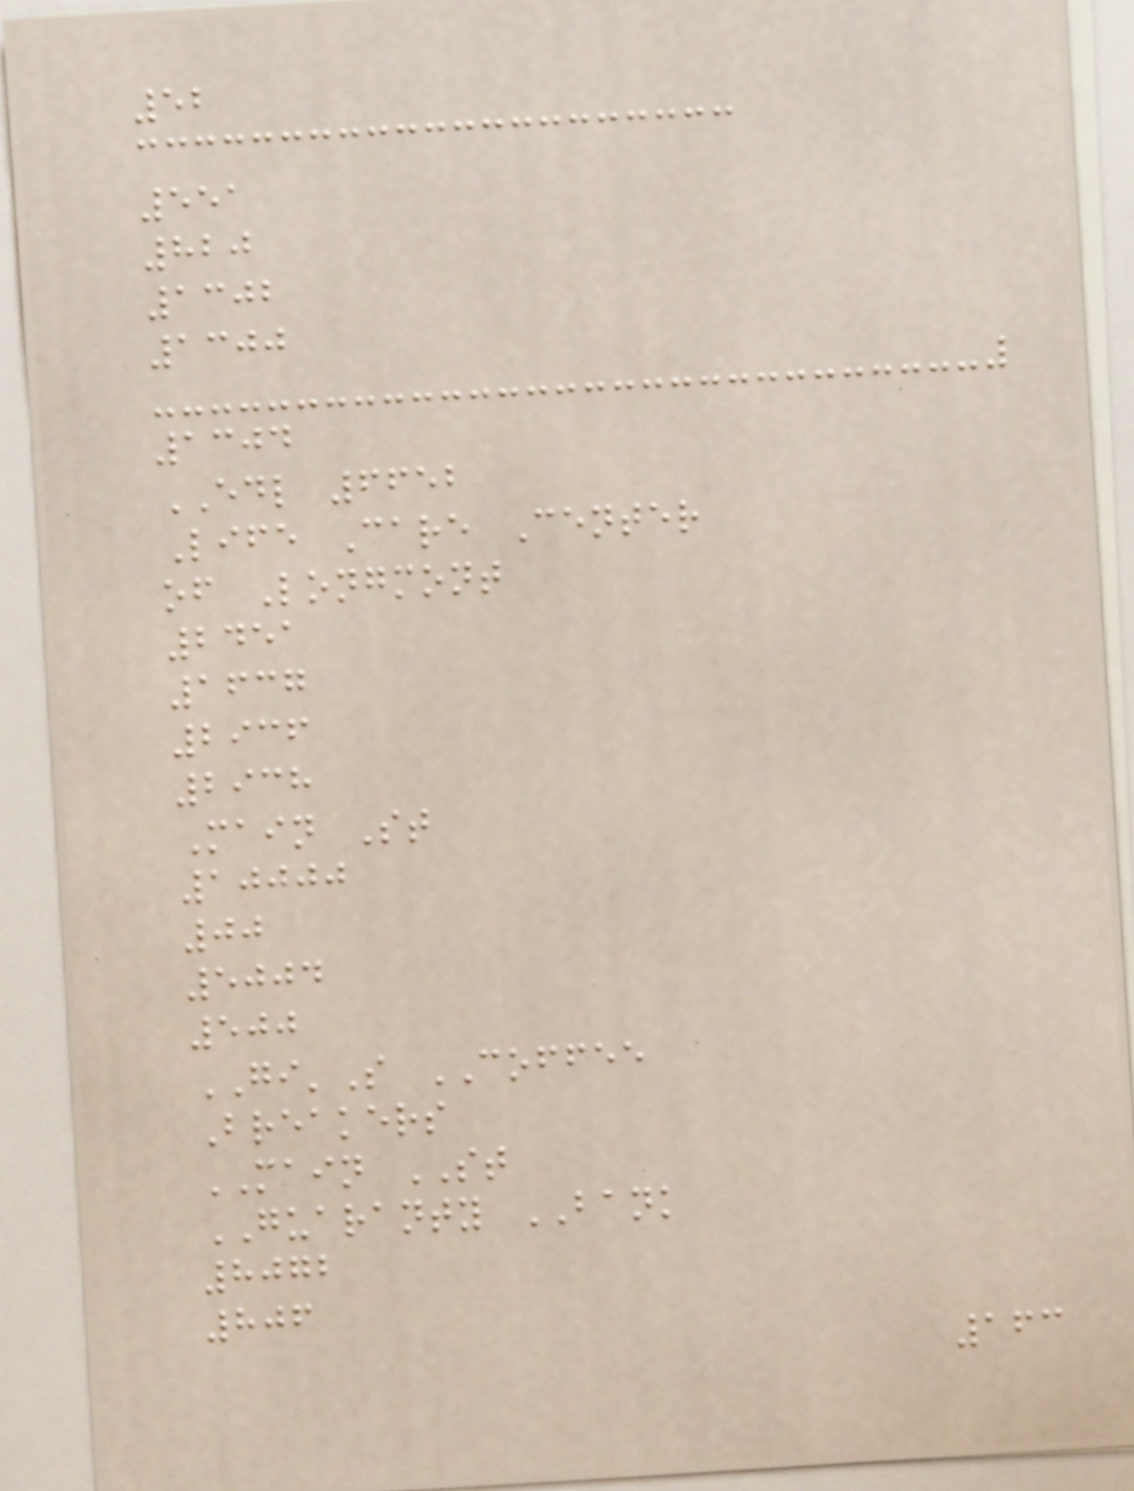52
551
820
1302
1300
1304
EDL 6652
Life Care Center
of Longmont
2451
1637
2936
2938
Main St
10000
00
5004
500
GI'S COFFEE
Breakers
MAIN ST
GUARANTY BANK
8072
806
163
